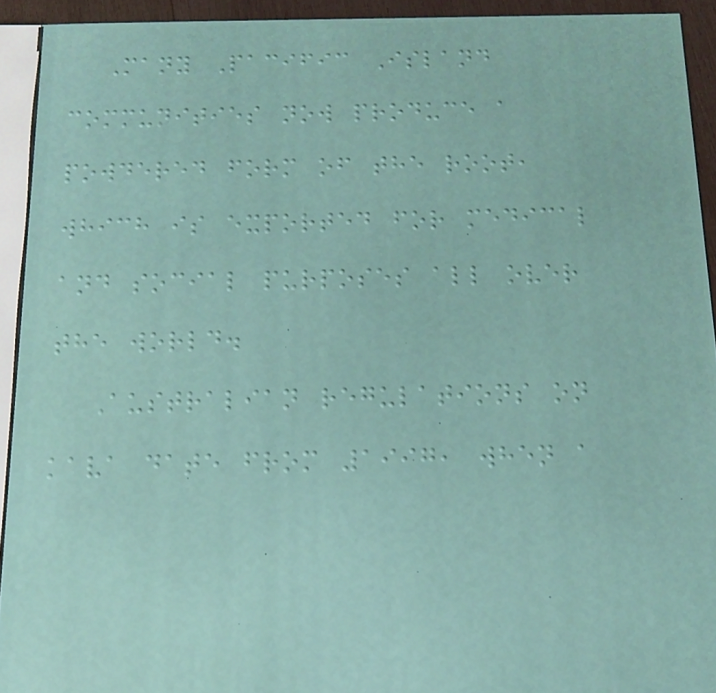Many Pacific Island
communities now produce a
powdered form of the root,
which is exported for medical
and social purposes all over
the world.
Australian regulations on
kava date from 1997, when a
